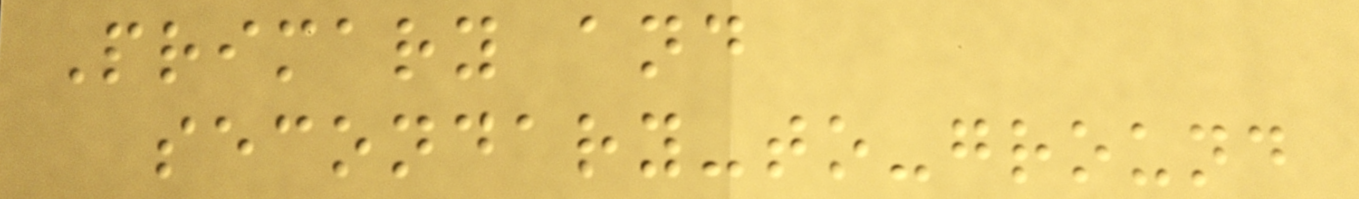Primary and
secondary-to-ground
